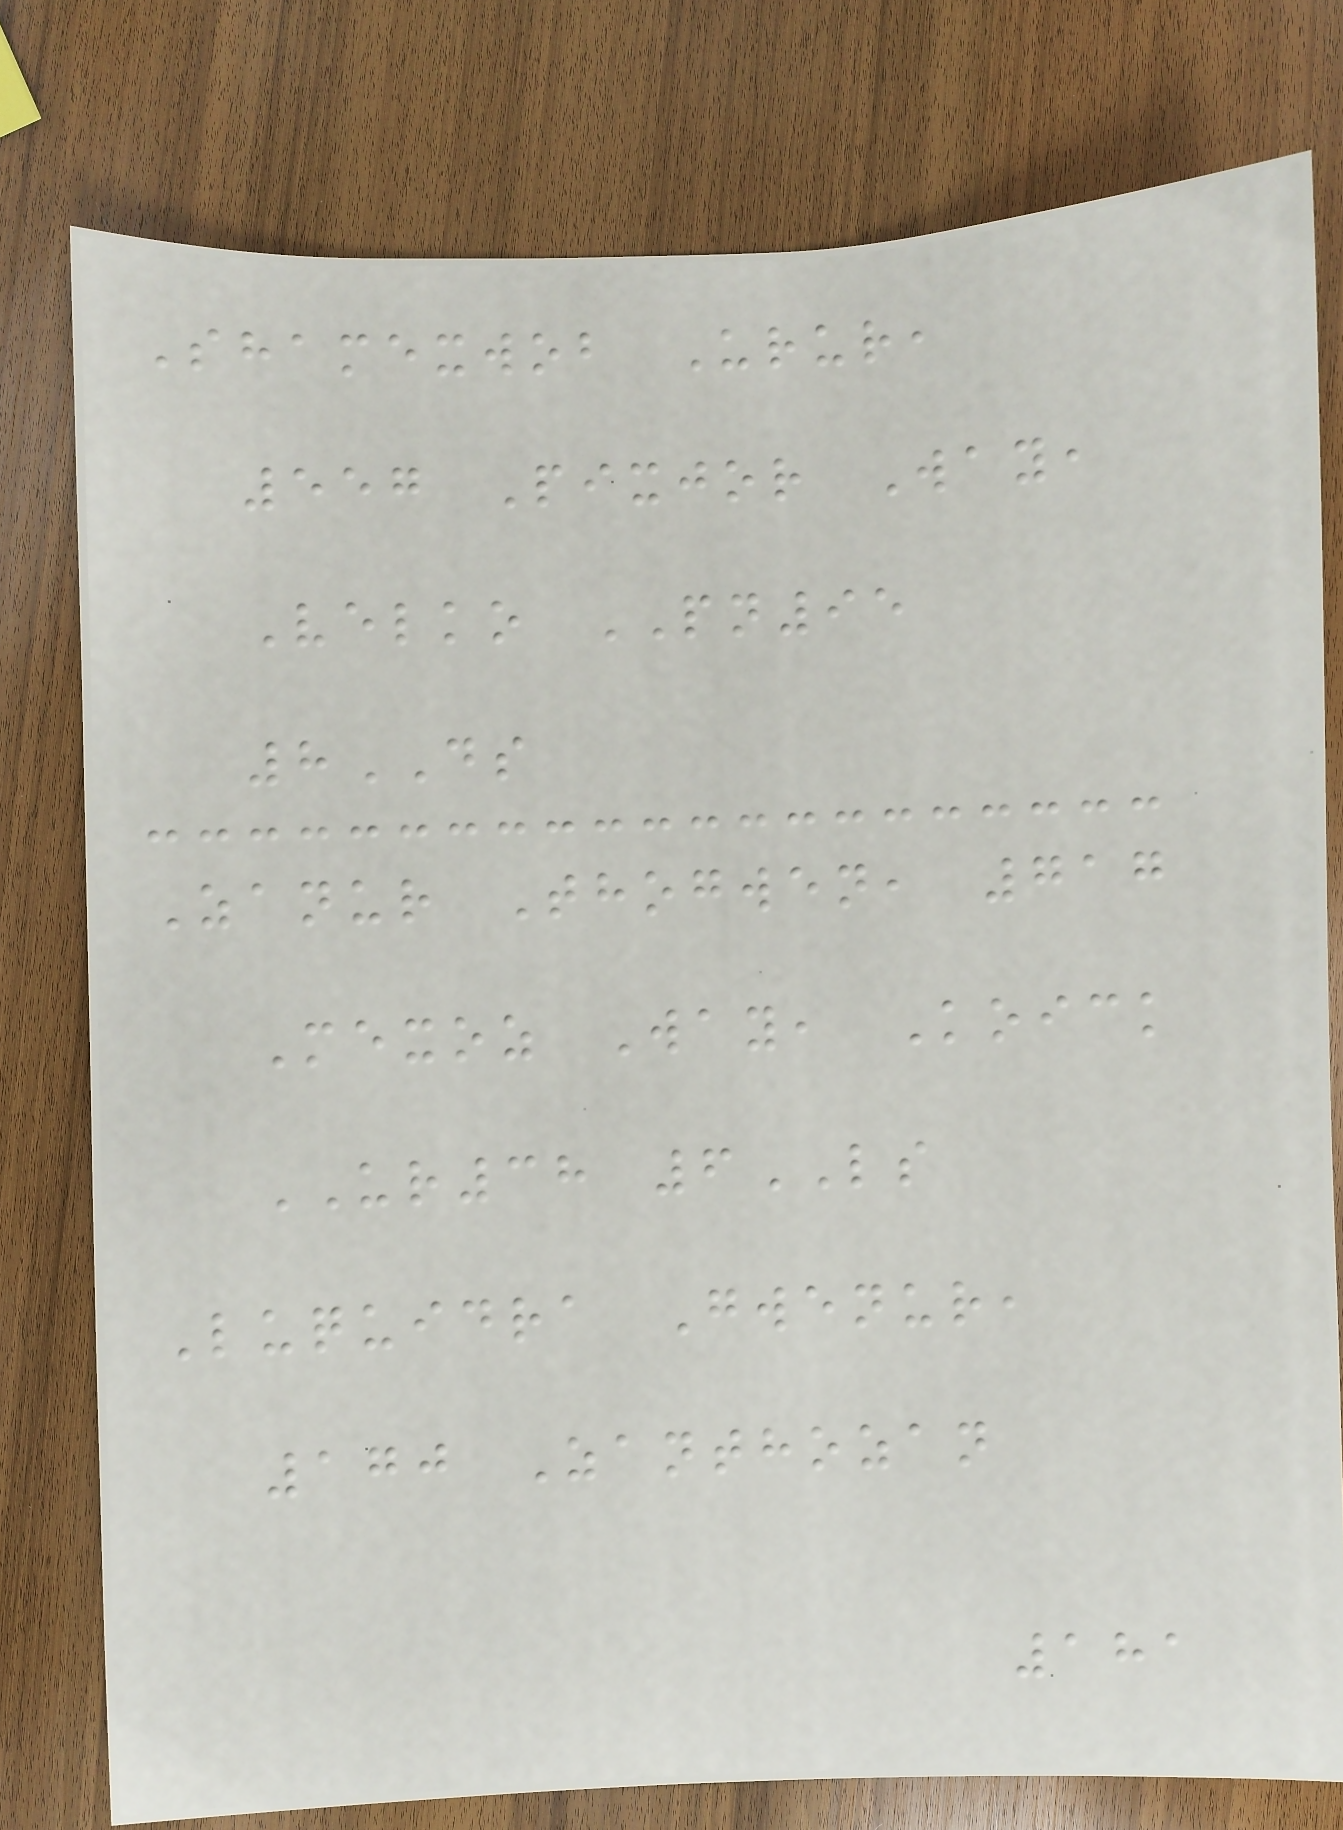Shamexwob Urur,
557 Pixjor Way,
Velko PN95
8DS
Zanur Thogwen, 717
Mexoz Way, Koick
UR38 6LS
Luquidra Gwenur,
170 Zanthozan
181
